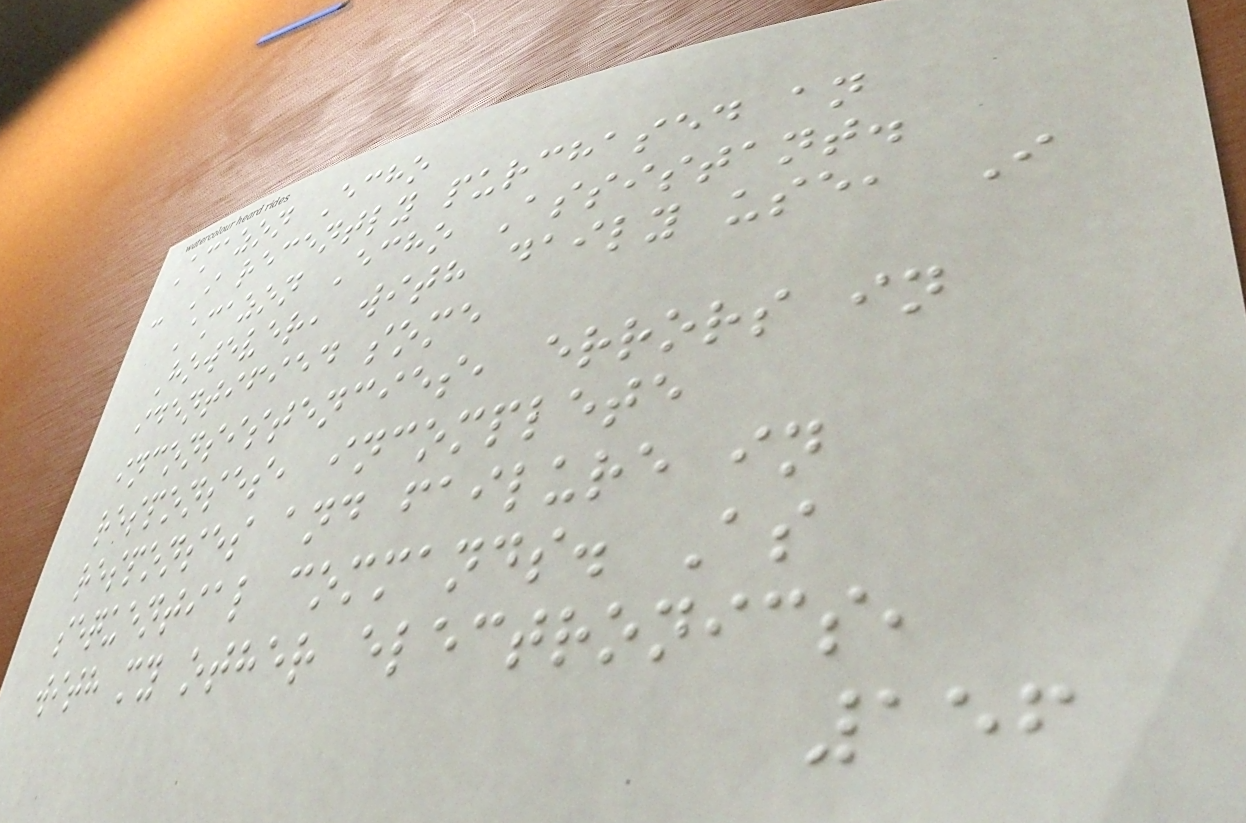Amazon Echo
- I recently purchased an
Amazon Echo Assistant.
However, with daily use, I
identified some
inconsistencies, errors in
responses, incomplete
responses and failure in
sequential commands. As
with my other electronics,
156
